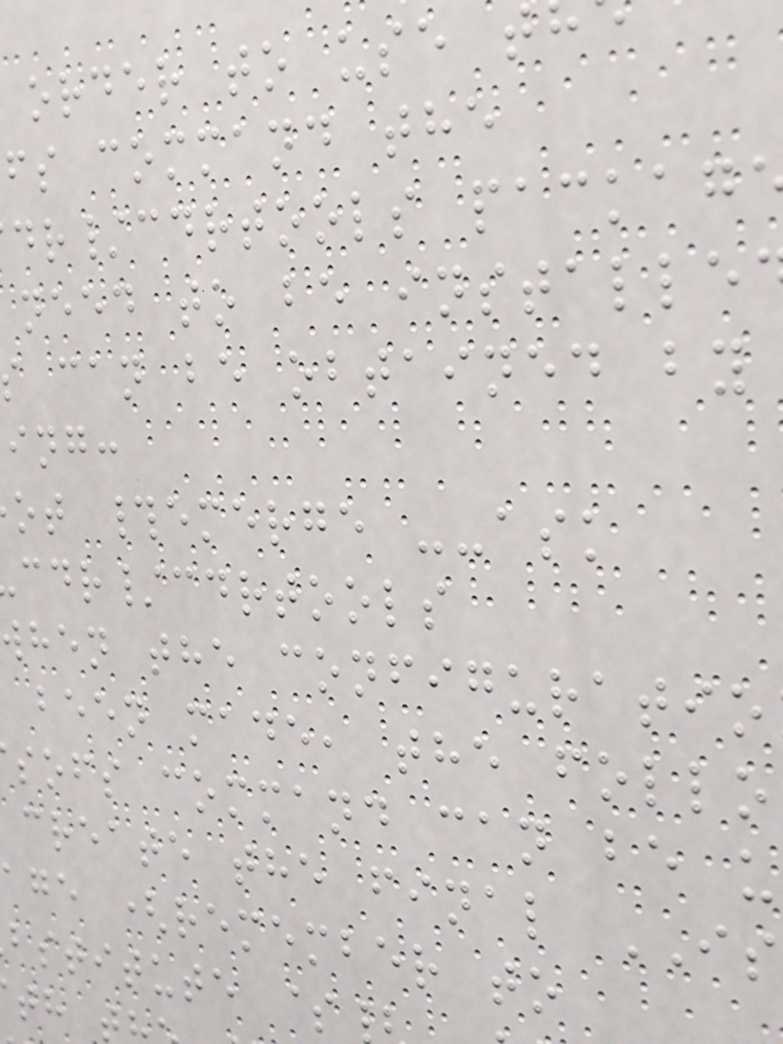order to use t
fs command the
dr/cdrtools packag
need to be installe
can be obtained by
ing:
ot #emerge --ask
cdr/cdrtools
when the configuratio
been made, the follo
sofs command can be u
create the final IS
age (remember to
bstitute $
